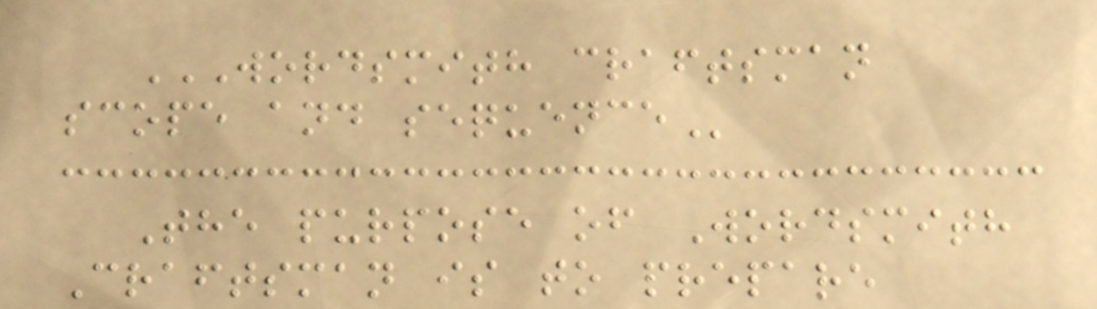WORDSMITH CRAFTSMAN
SCOPE AND SEQUENCE
The purpose of Wordsmith
Craftsman is to prepare
